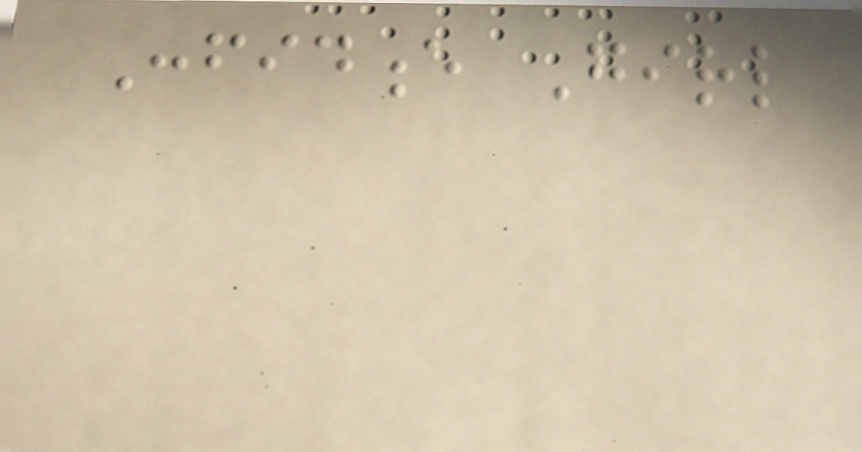Confidence Girl
